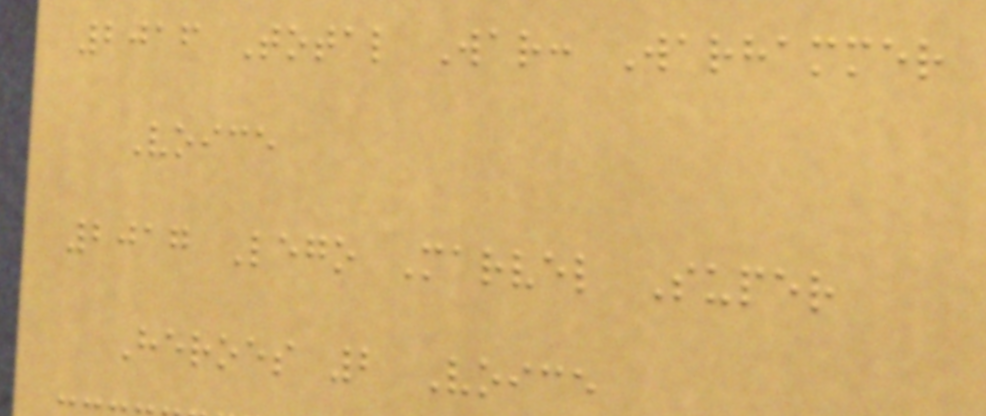2016 Total War: Warhammer
Voice
2017 Lego Marvel Super
Heroes 2 Voice
